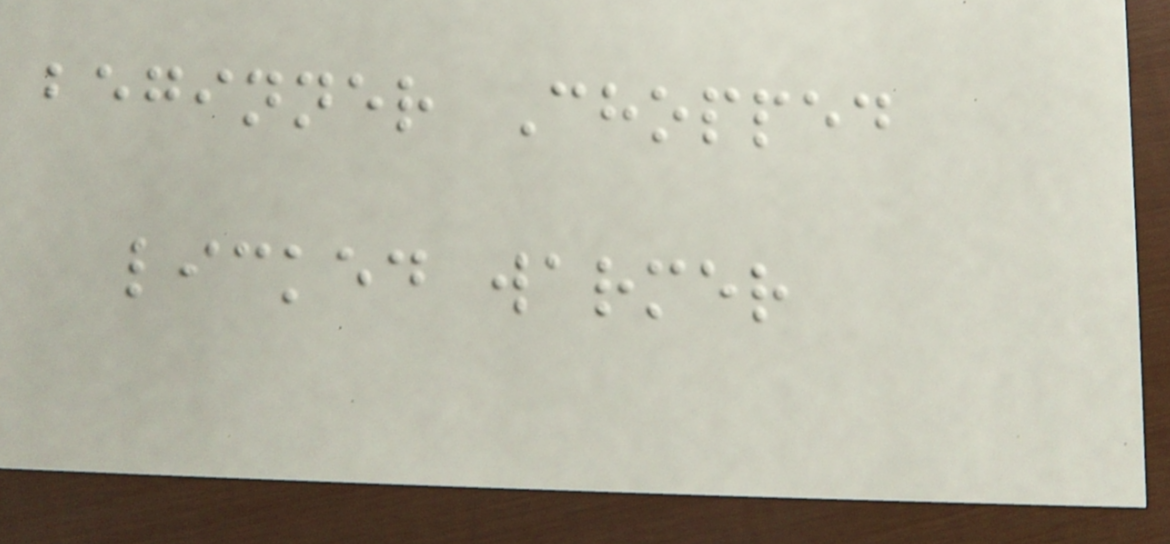beginner Chopped
licked warmer
